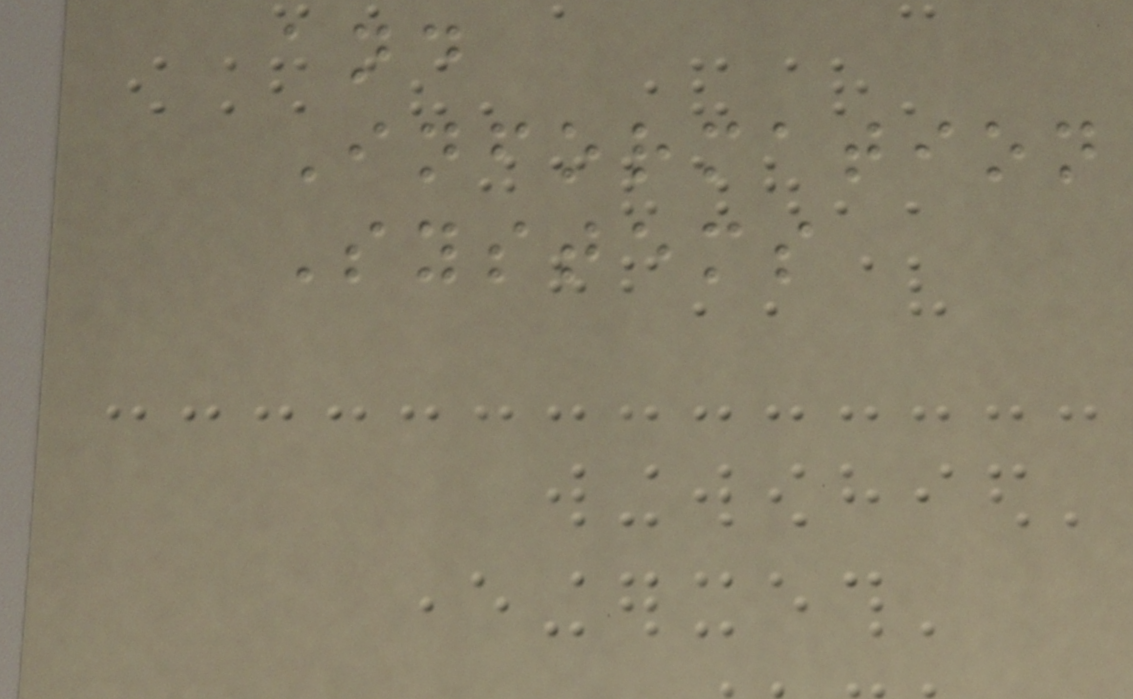and
Information
Systems
